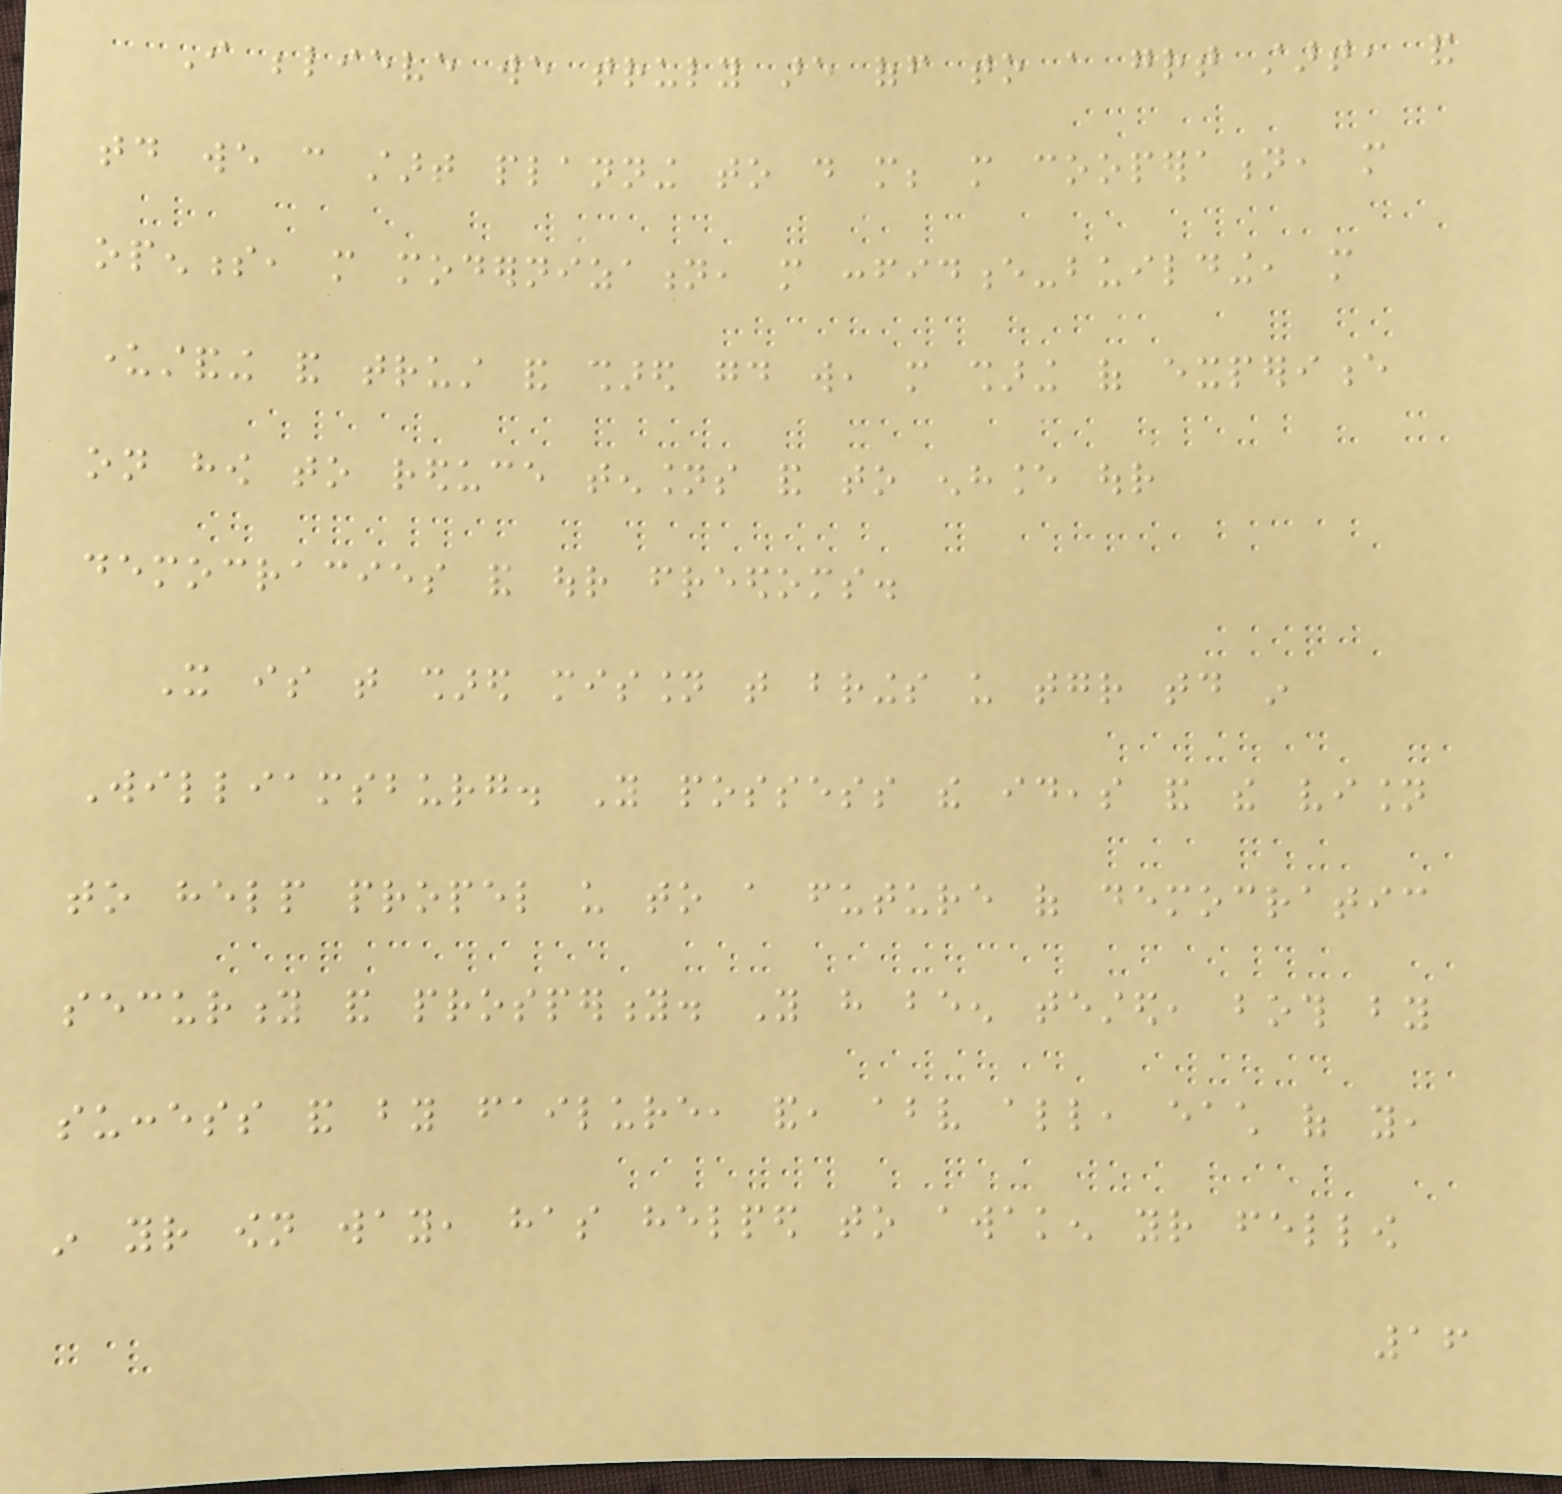I believe we truly are off to a great start, and
today we can start planning to do more; more cooperation, more
openness, more modernization, more confidence-building, more
understanding and trust and shared good will, more sharing of experience
on how to reduce tensions and to enhance our
democracies and our freedoms.
It is that shared mission that brings us together today in
Williamsburg. You possess the ideas and the vision
to help propel us to a future of democratic
security and prosperity. You have been tested, both by
success and by failure, and, above all, each of you,
in your own way, has helped to awaken your fellow
16
